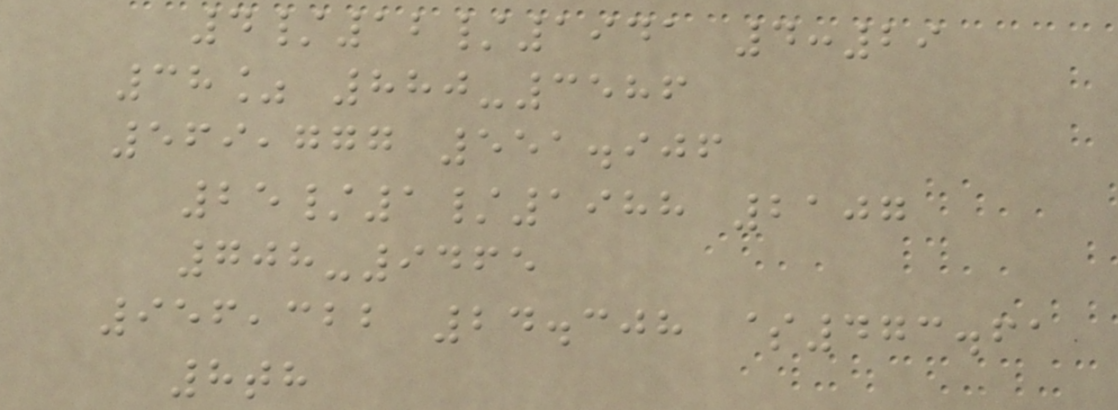4/12/1941 4:29
38% 880-3586
569,777 551.906
25/1/1988 2107
708-9465
956,322 24.308 $473.61
8th
